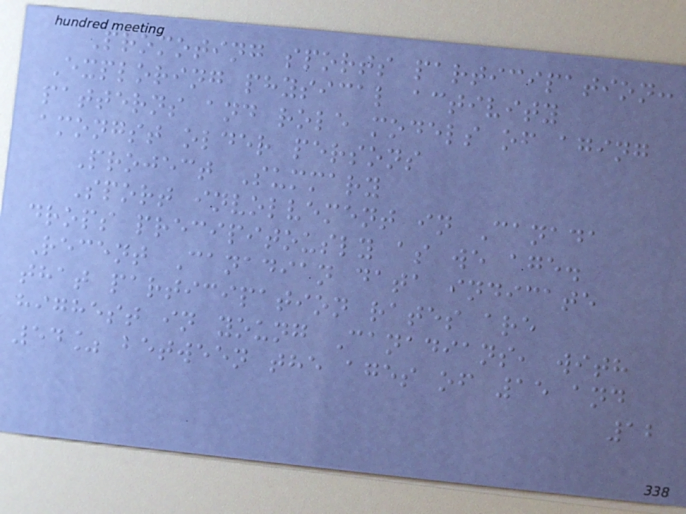Promoting sports participation:
Exploring physical activity
patterns and role models of aging
amongst older persons
Project Summary
Sport involvement in Canada
drops precipitously as we age.
Recent Canadian data indicate
that participation rates are
highest in young Canadians, with
54% between the ages of 15 and
12
